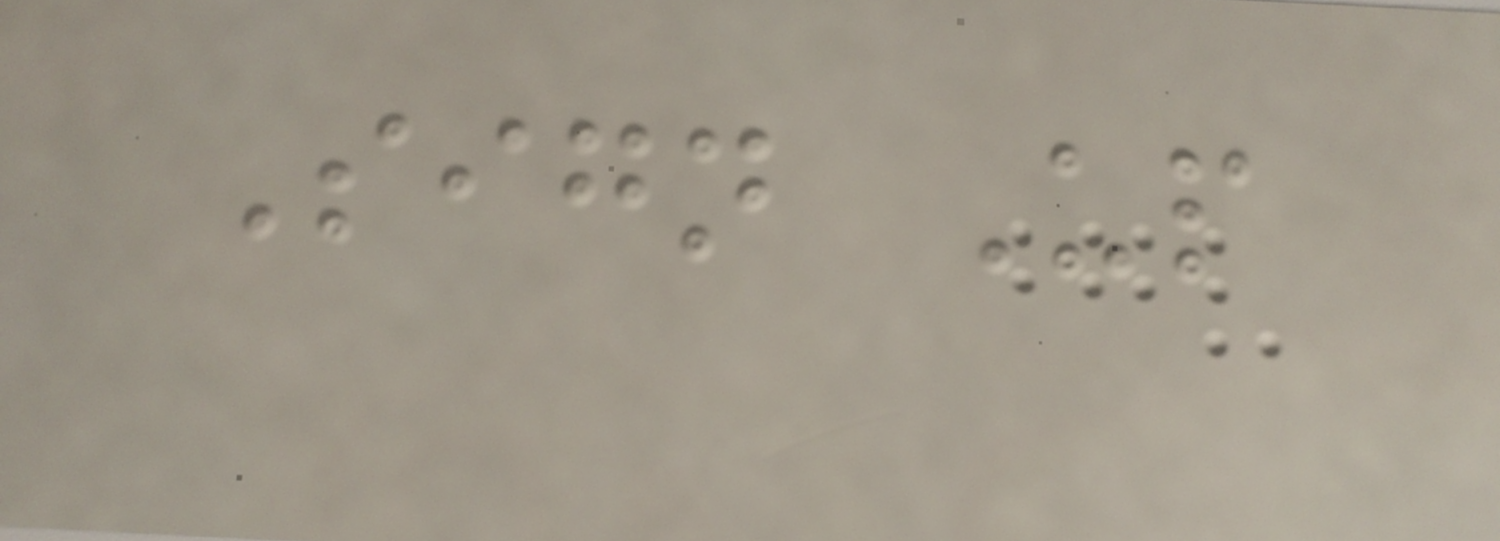Sign Up
